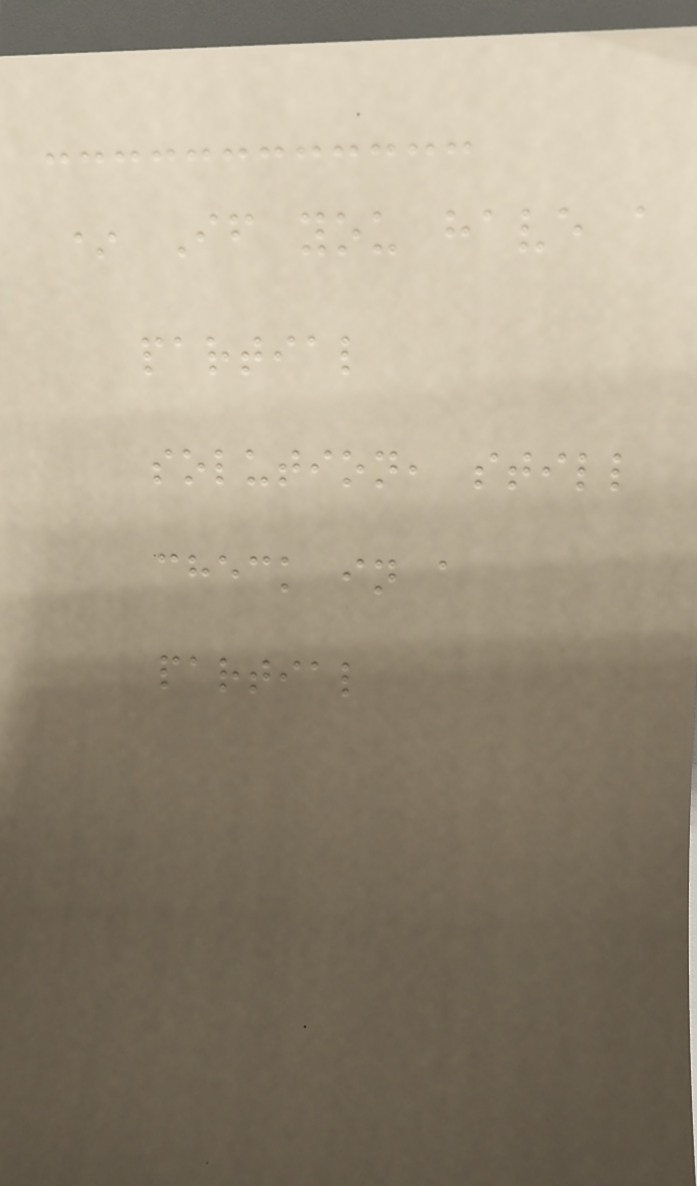* If you have a
partial
solution, still
check in a
partial
